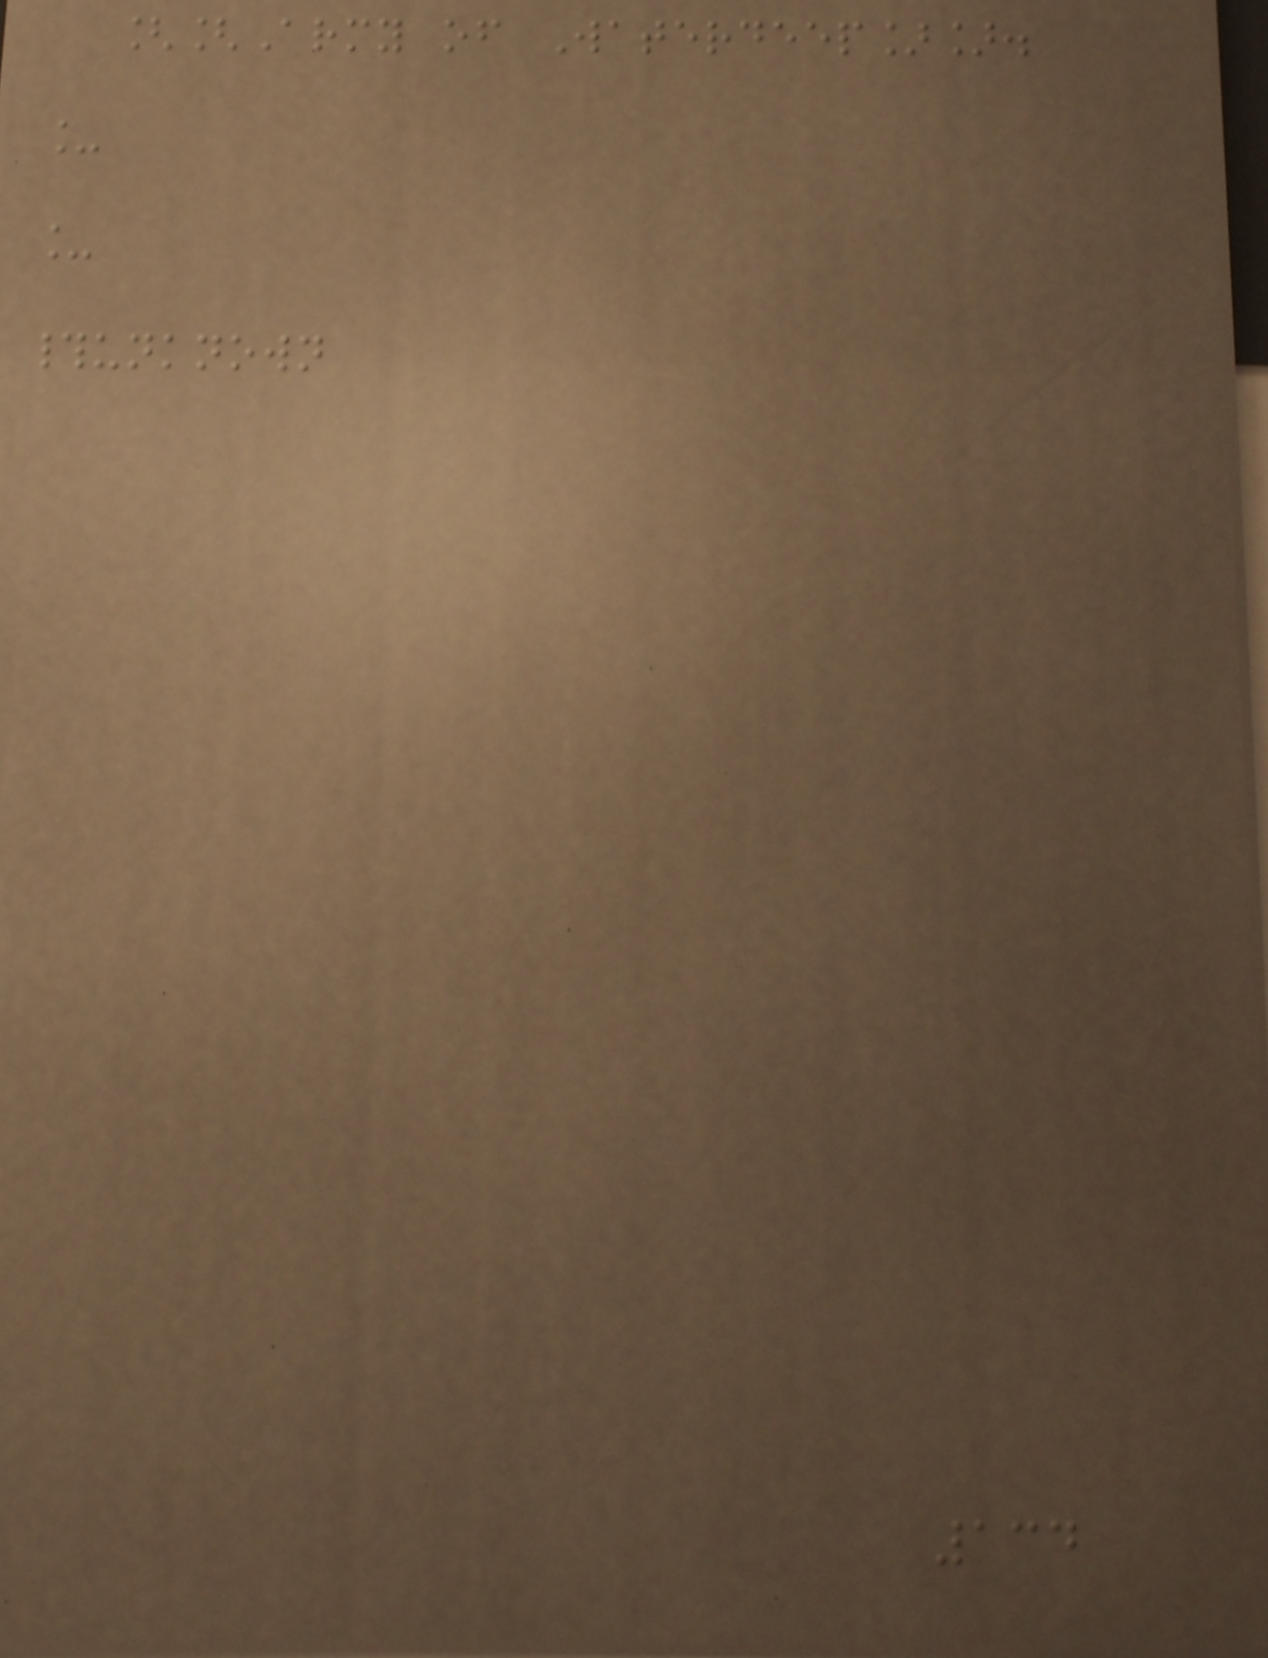[[Army of Waterdeep]].
_
_
#unknown
134
